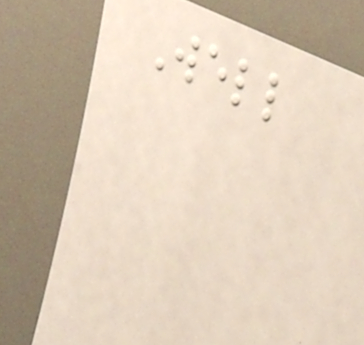Well
